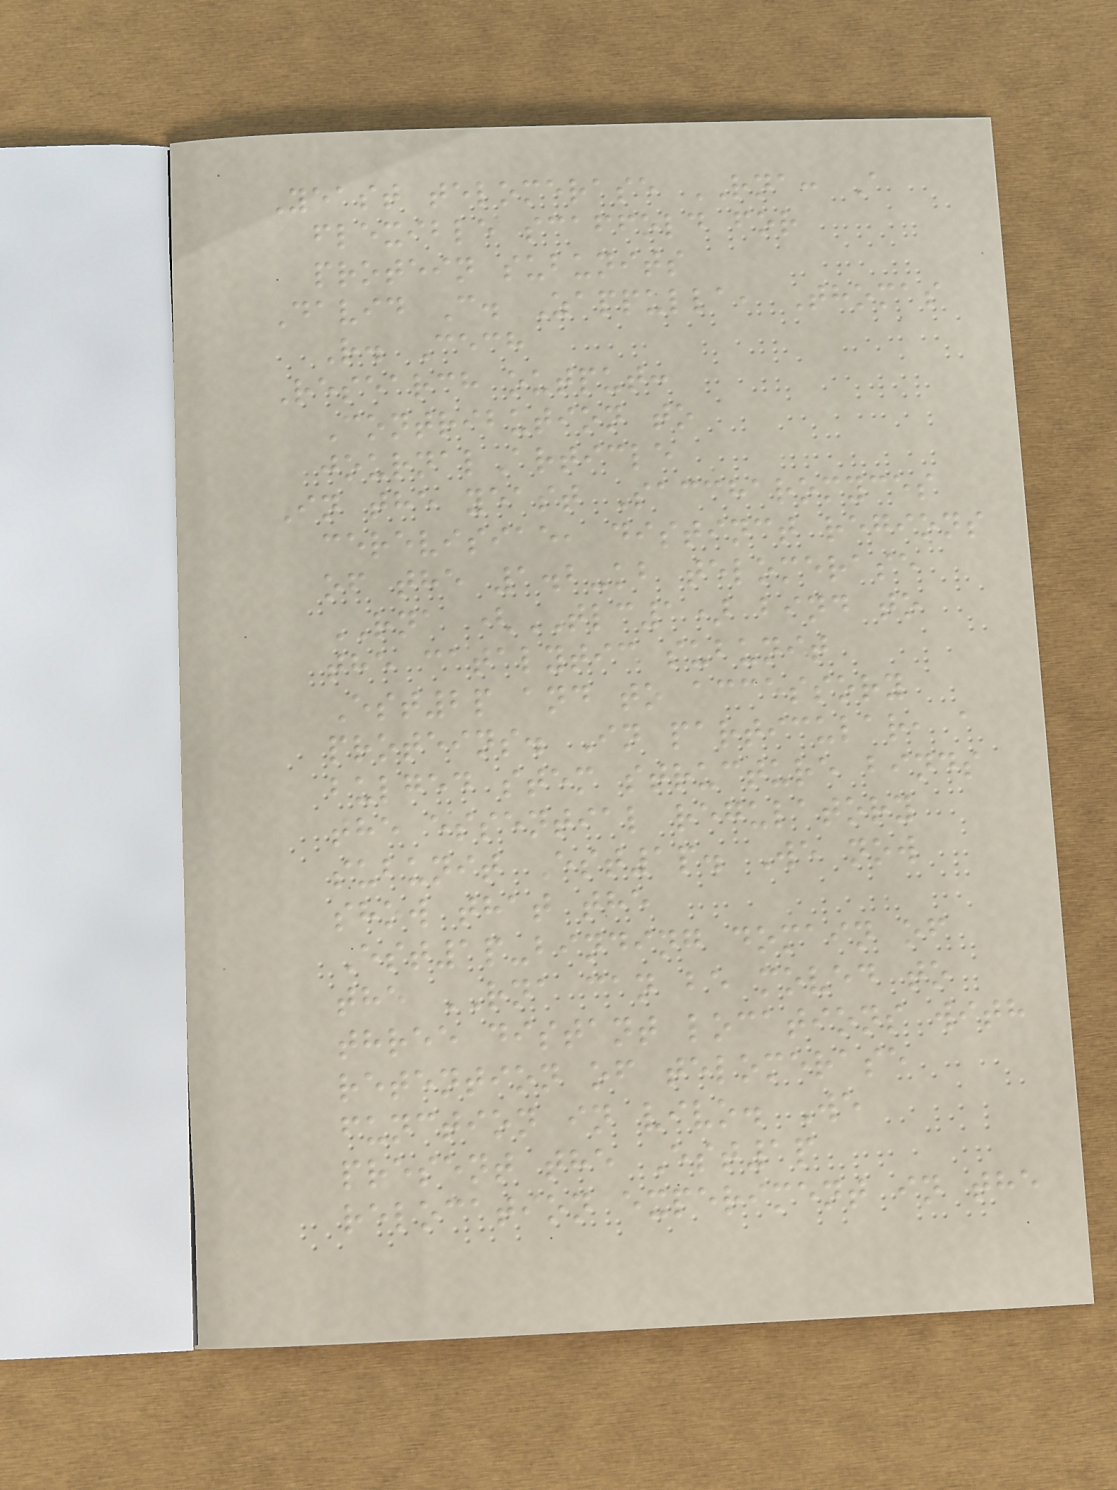Yeast telomerase RNA: A
flexible scaffold for
protein subunits
David C. Zappulla, Thomas
R. Cech
Research output:
Contribution to
journalArticle
In the yeast Saccharomyces
cerevisiae, distinct regions
of the 1.2-kb telomerase
RNA (TLC1) bind to
the catalytic subunit
Est2p and to accessory
proteins. In particular, a
bulged stem structure binds
the essential regulatory
subunit Est1p. We now
show that the
Est1p-binding domain of
the RNA can be moved to
three distant locations with
retention of telomerase
function in vivo. We
present the Est1p
relocation experiment in the
